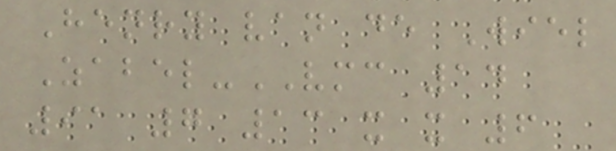Henry van de Wiel
Zabel-VMC 14
91 7 13 x x 6
